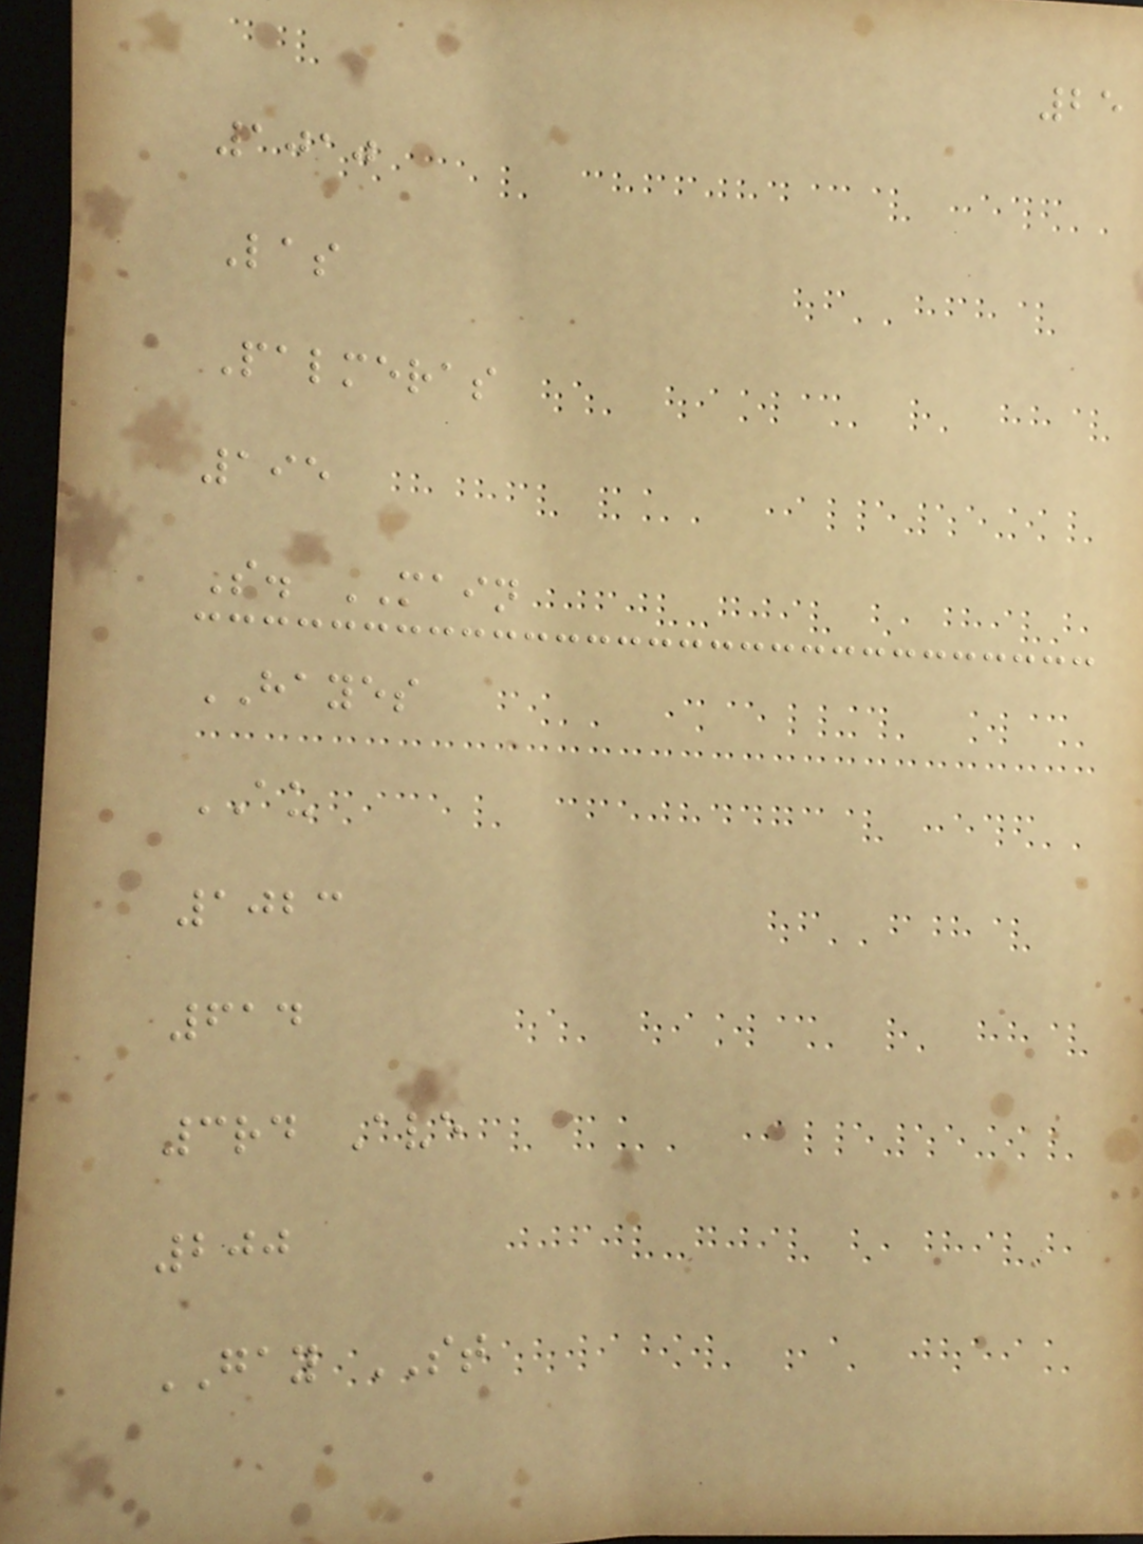25
1010
Las
Palmeras
195
S. MAIN
HAYES
AU
1023
614
3rd Ave
200
GAY ST
